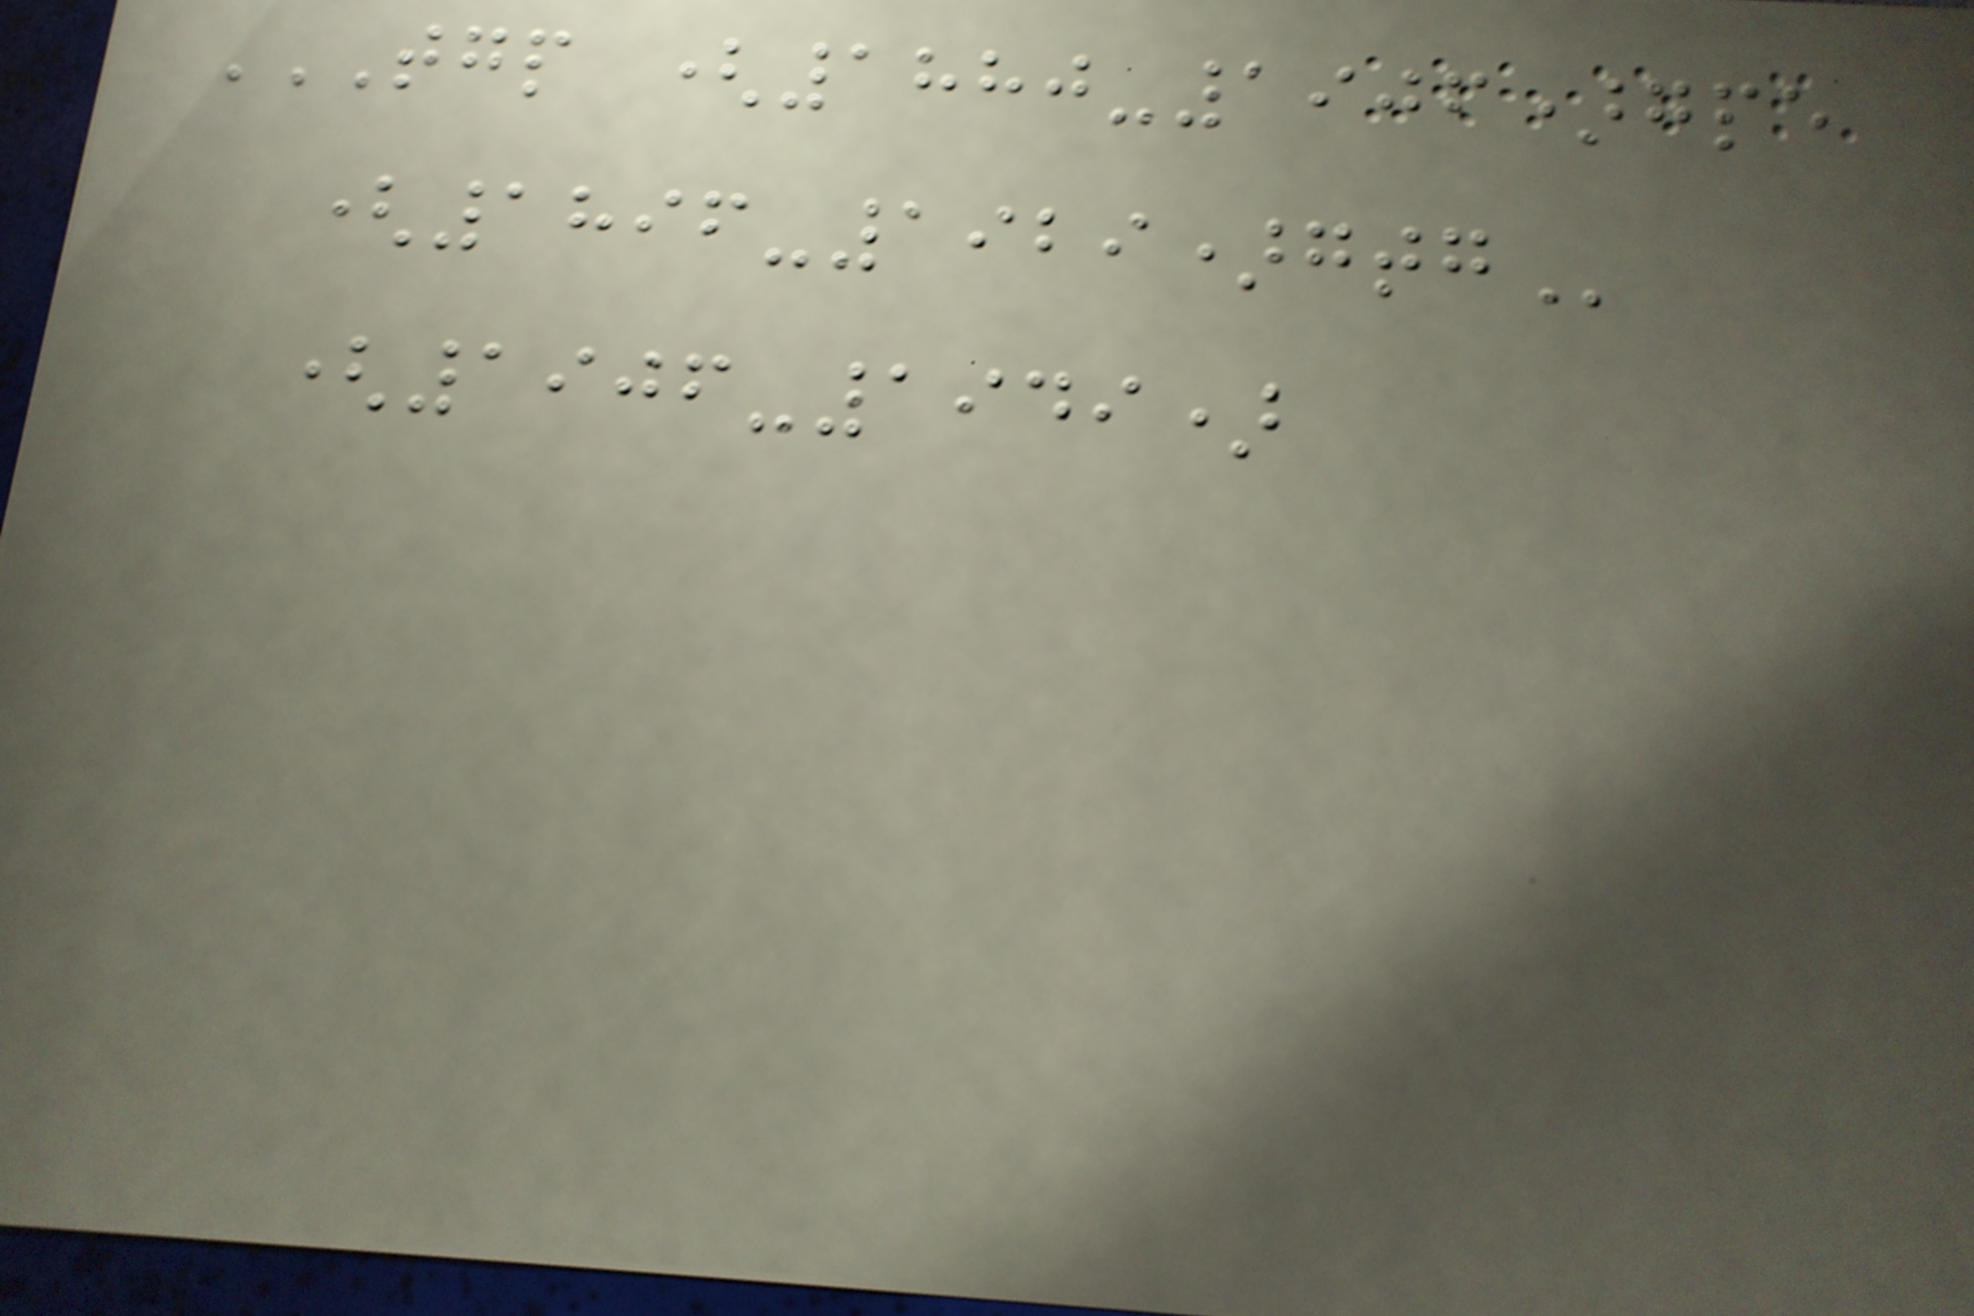TGP (1880-1906)GPE
(1896-1929)GTG
(1906-1949)
